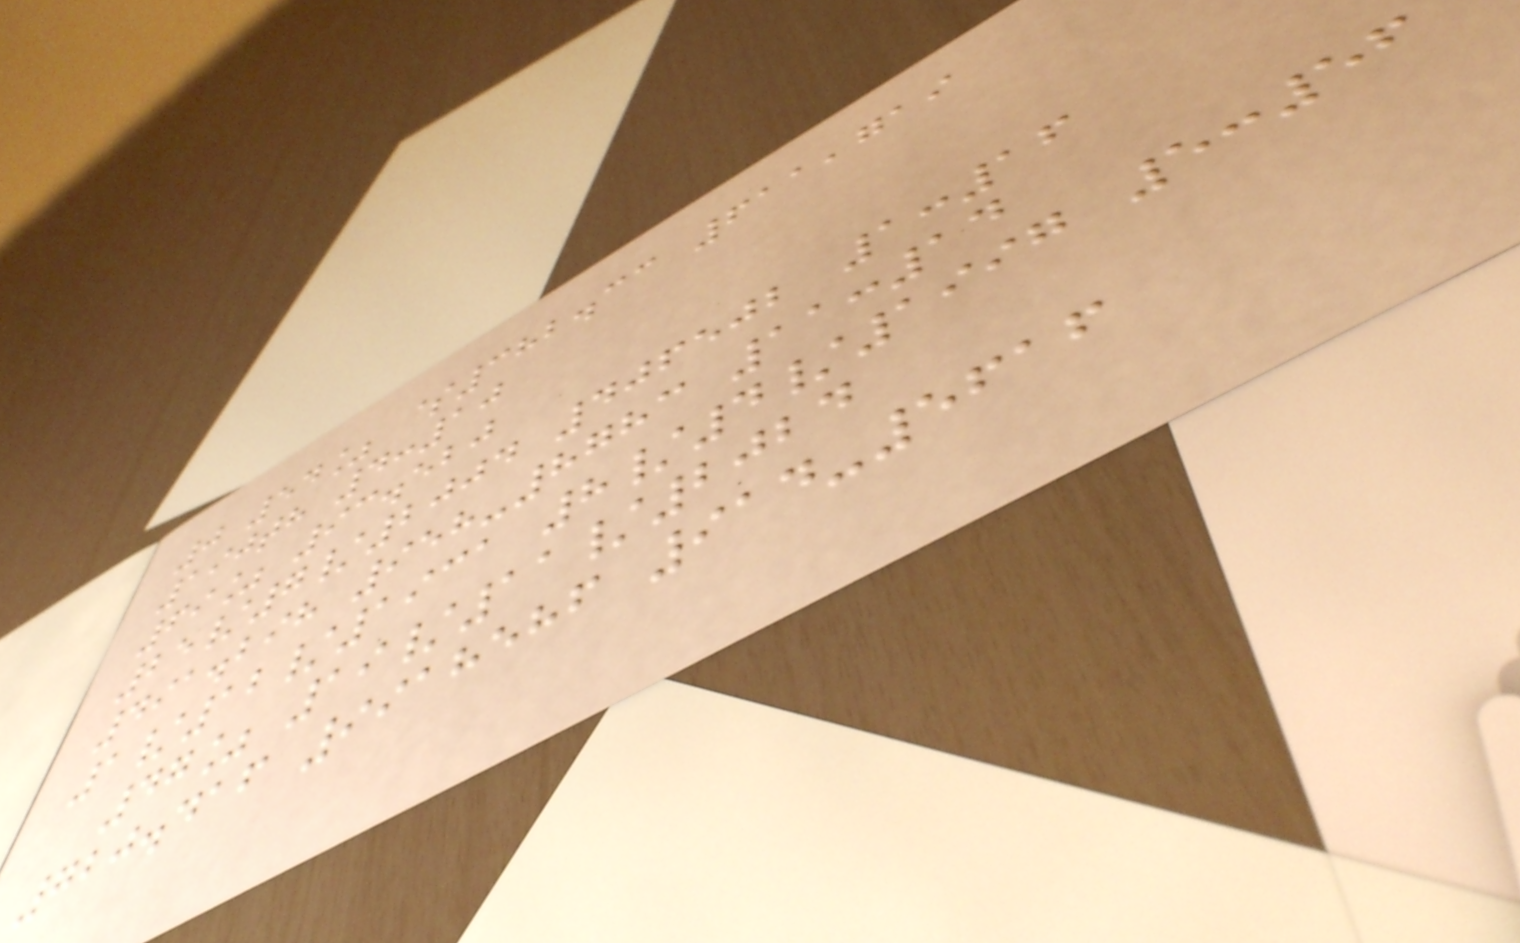0 54% $382.33 611,719
190th 4:10
69% 93.520
25/7/2004 406502 1:16
491.298 958-8783 11:14
1/12/1931 8/4/1997 5:56
47% 19/11/2024
720.416 9918586 914-5616
